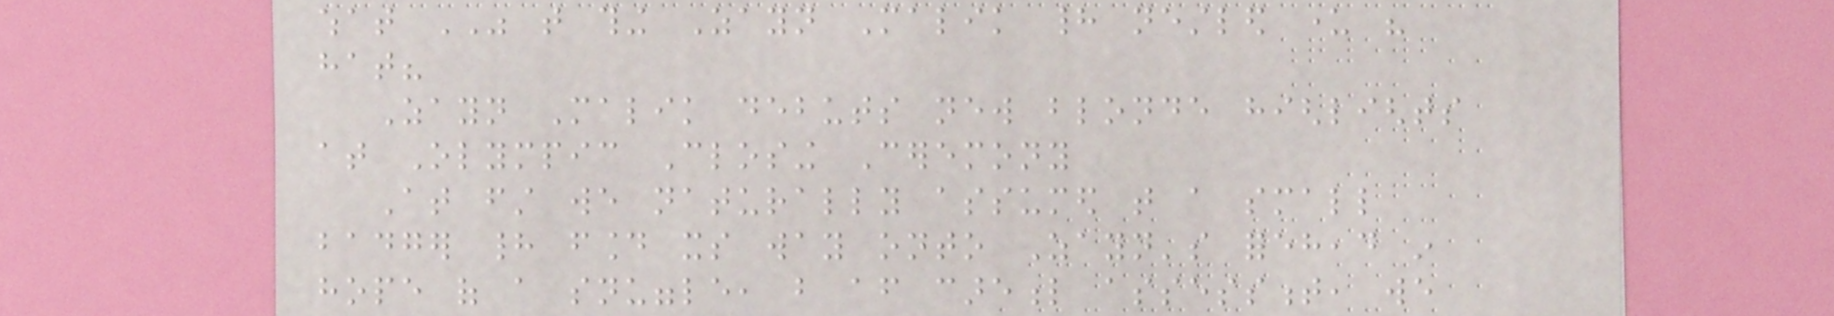what WAS that thing Zayn Malik had nestled under his
hat?
Zayn Malik debuts new blonde highlights
at Olympic Closing Ceremony
At first we naturally assumed that a small
badger had found its way onto Zayn's forehead in
hope of a snuggle, but after careful assessment, we
